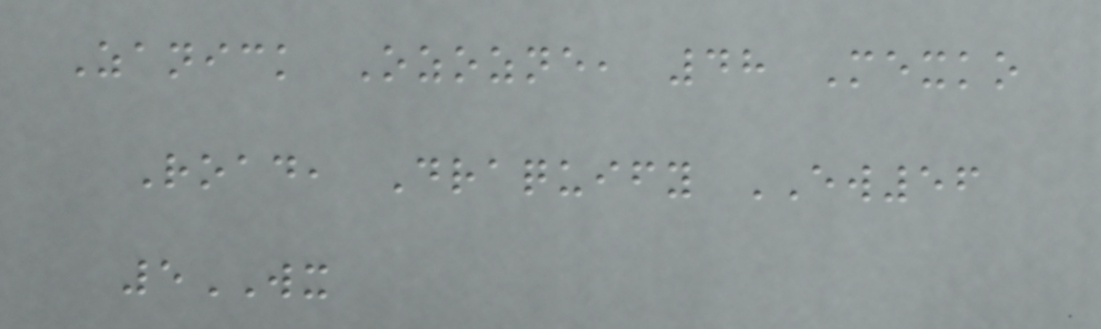Zanick Ozozne, 48 Mexko
Road, Draquify EW56
5WX
